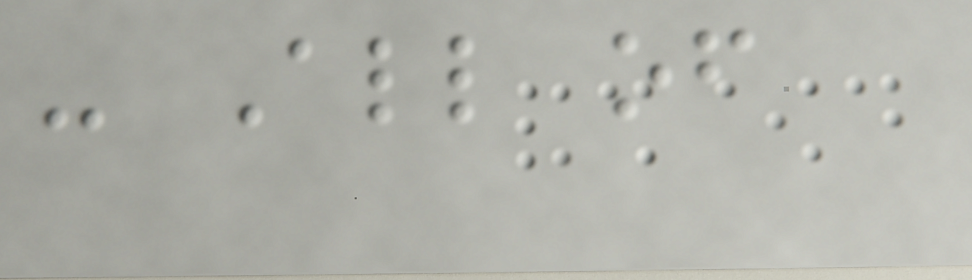- All of
